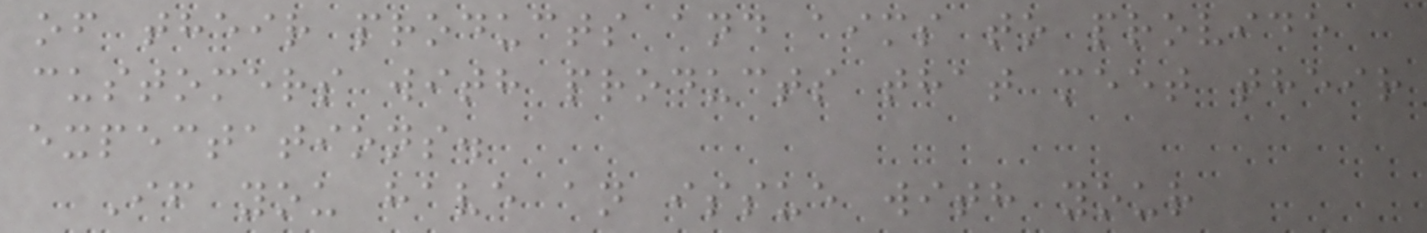of their products and aims to provide
customers with products that meet their
expectations.
If you have an issue with your
